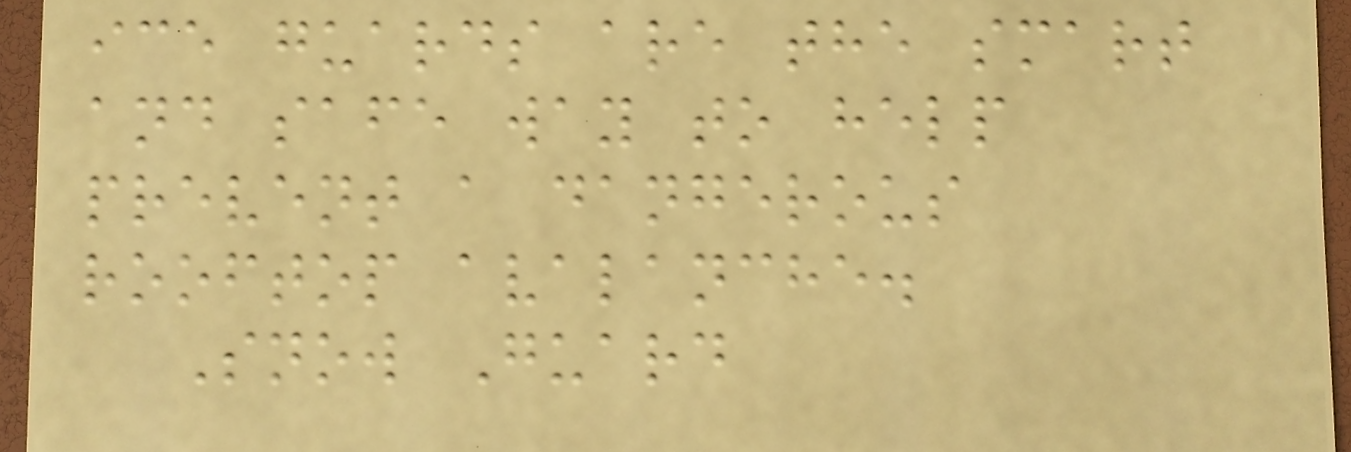ice guards are the smart
and safe way to help
prevent a dangerous
rooftop avalanche.
Snow Guard
